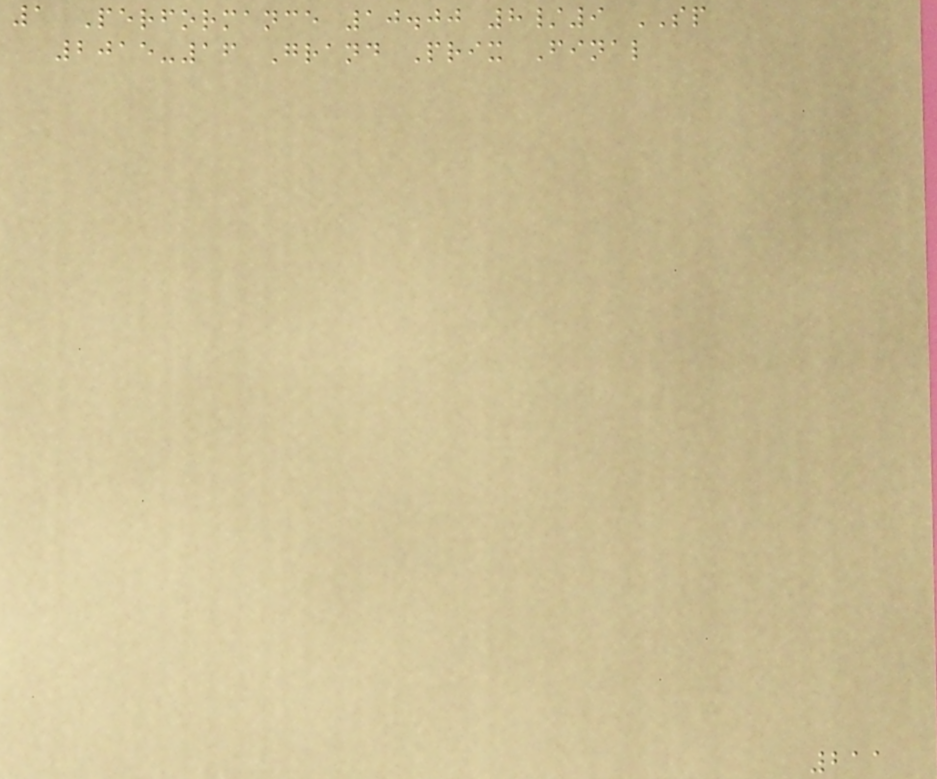1 Performance 10.00 8/9 SP
2015-16 Grand Prix Final
211
